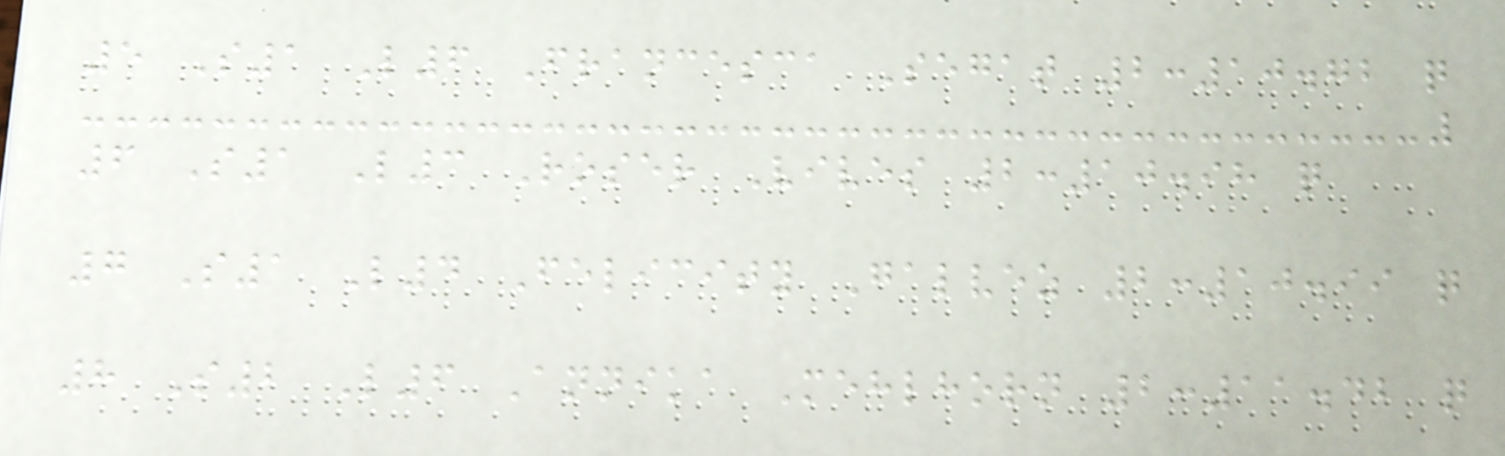5 S1 L6 Francesca Segat 2:10.72 q
6 S1 L3 Roser Vives 2:10.98 q
7 S1 L4 Felicity Galvez 2:10.99 q
8 S2 L6 Annika Mehlhorn 2:11.42 q
